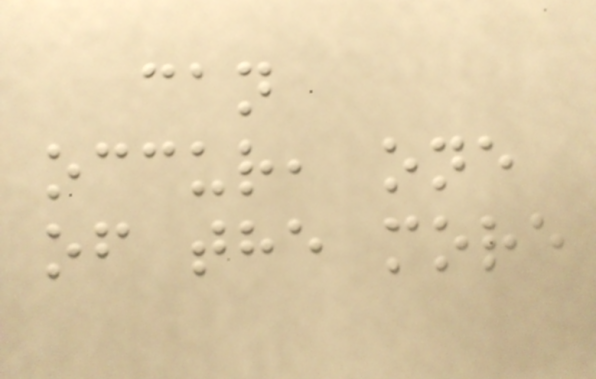can
occur, one
of the more
